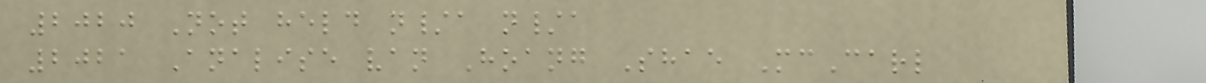2020 Not held n/a n/a
2021 Analise van Hoang Shae McCarl
